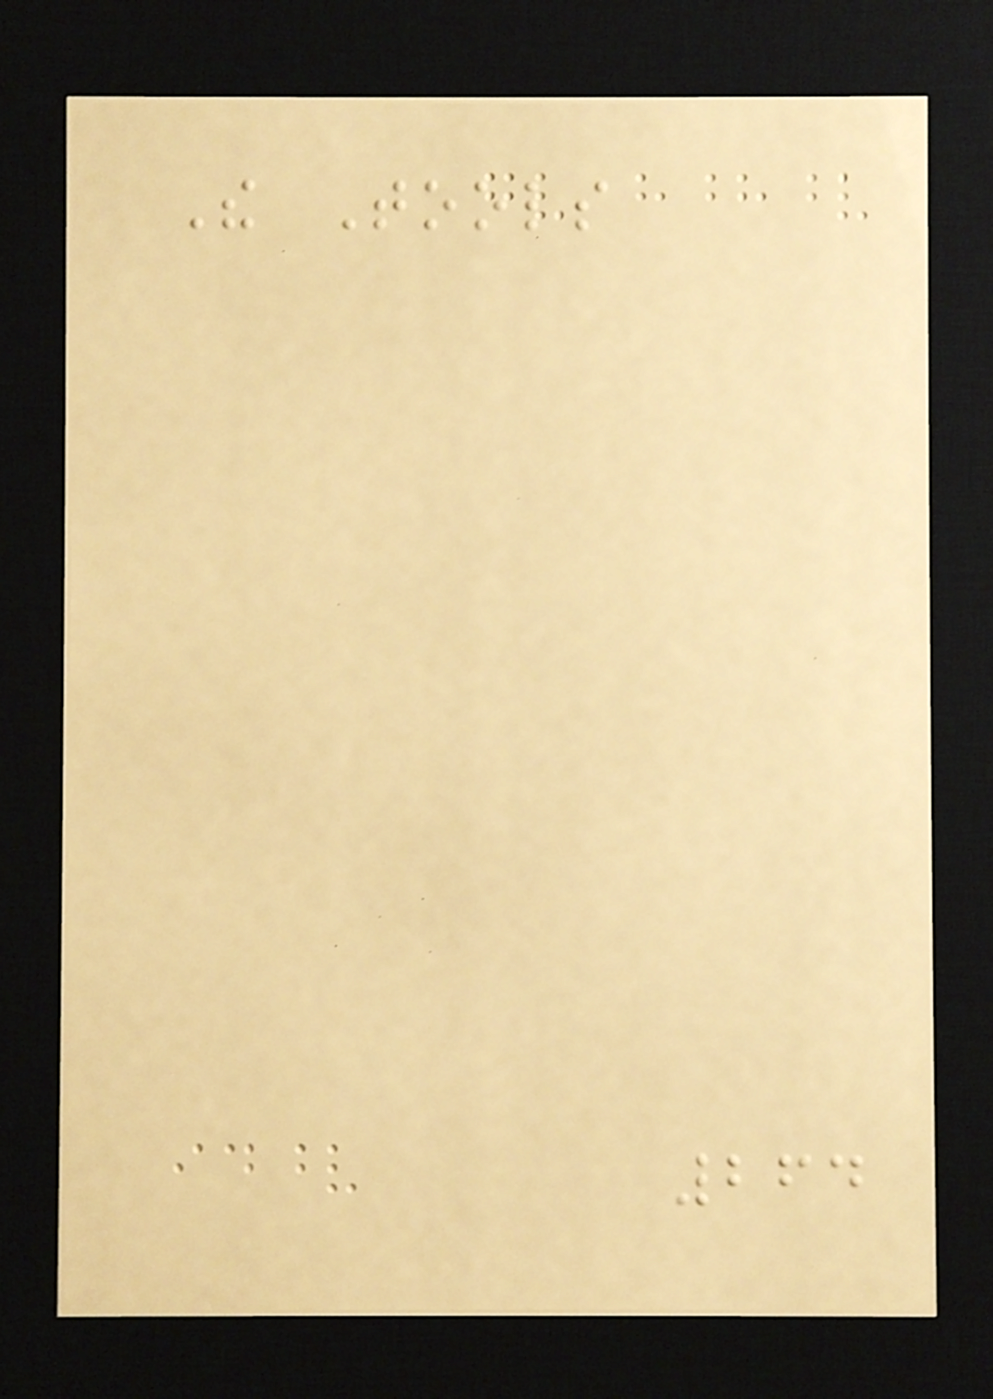The Tools
264
